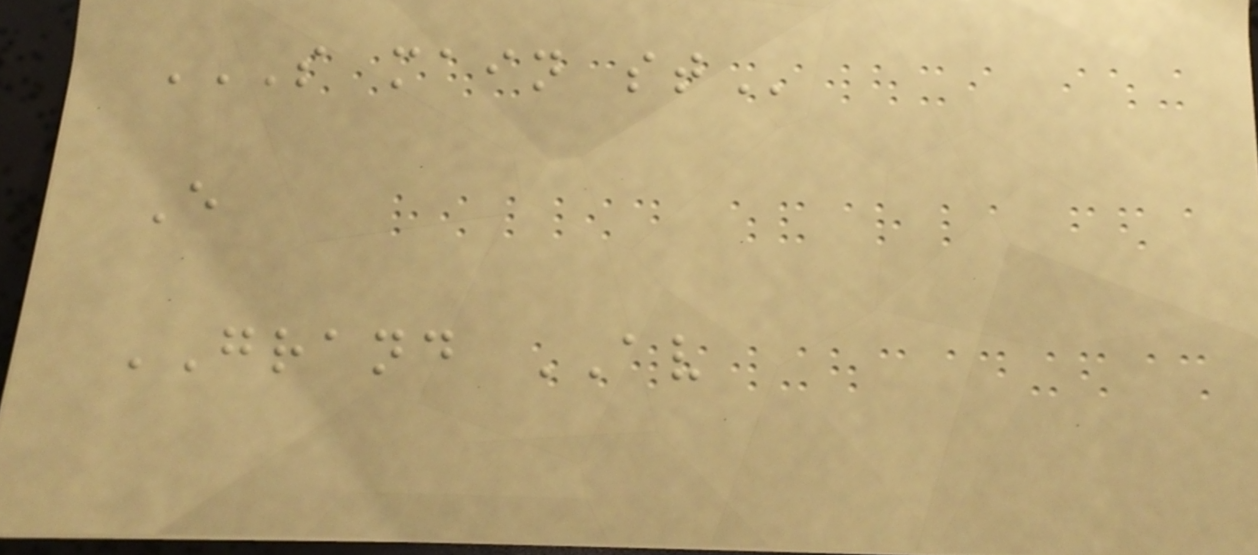S MAIN ST
E
GRAND AV
